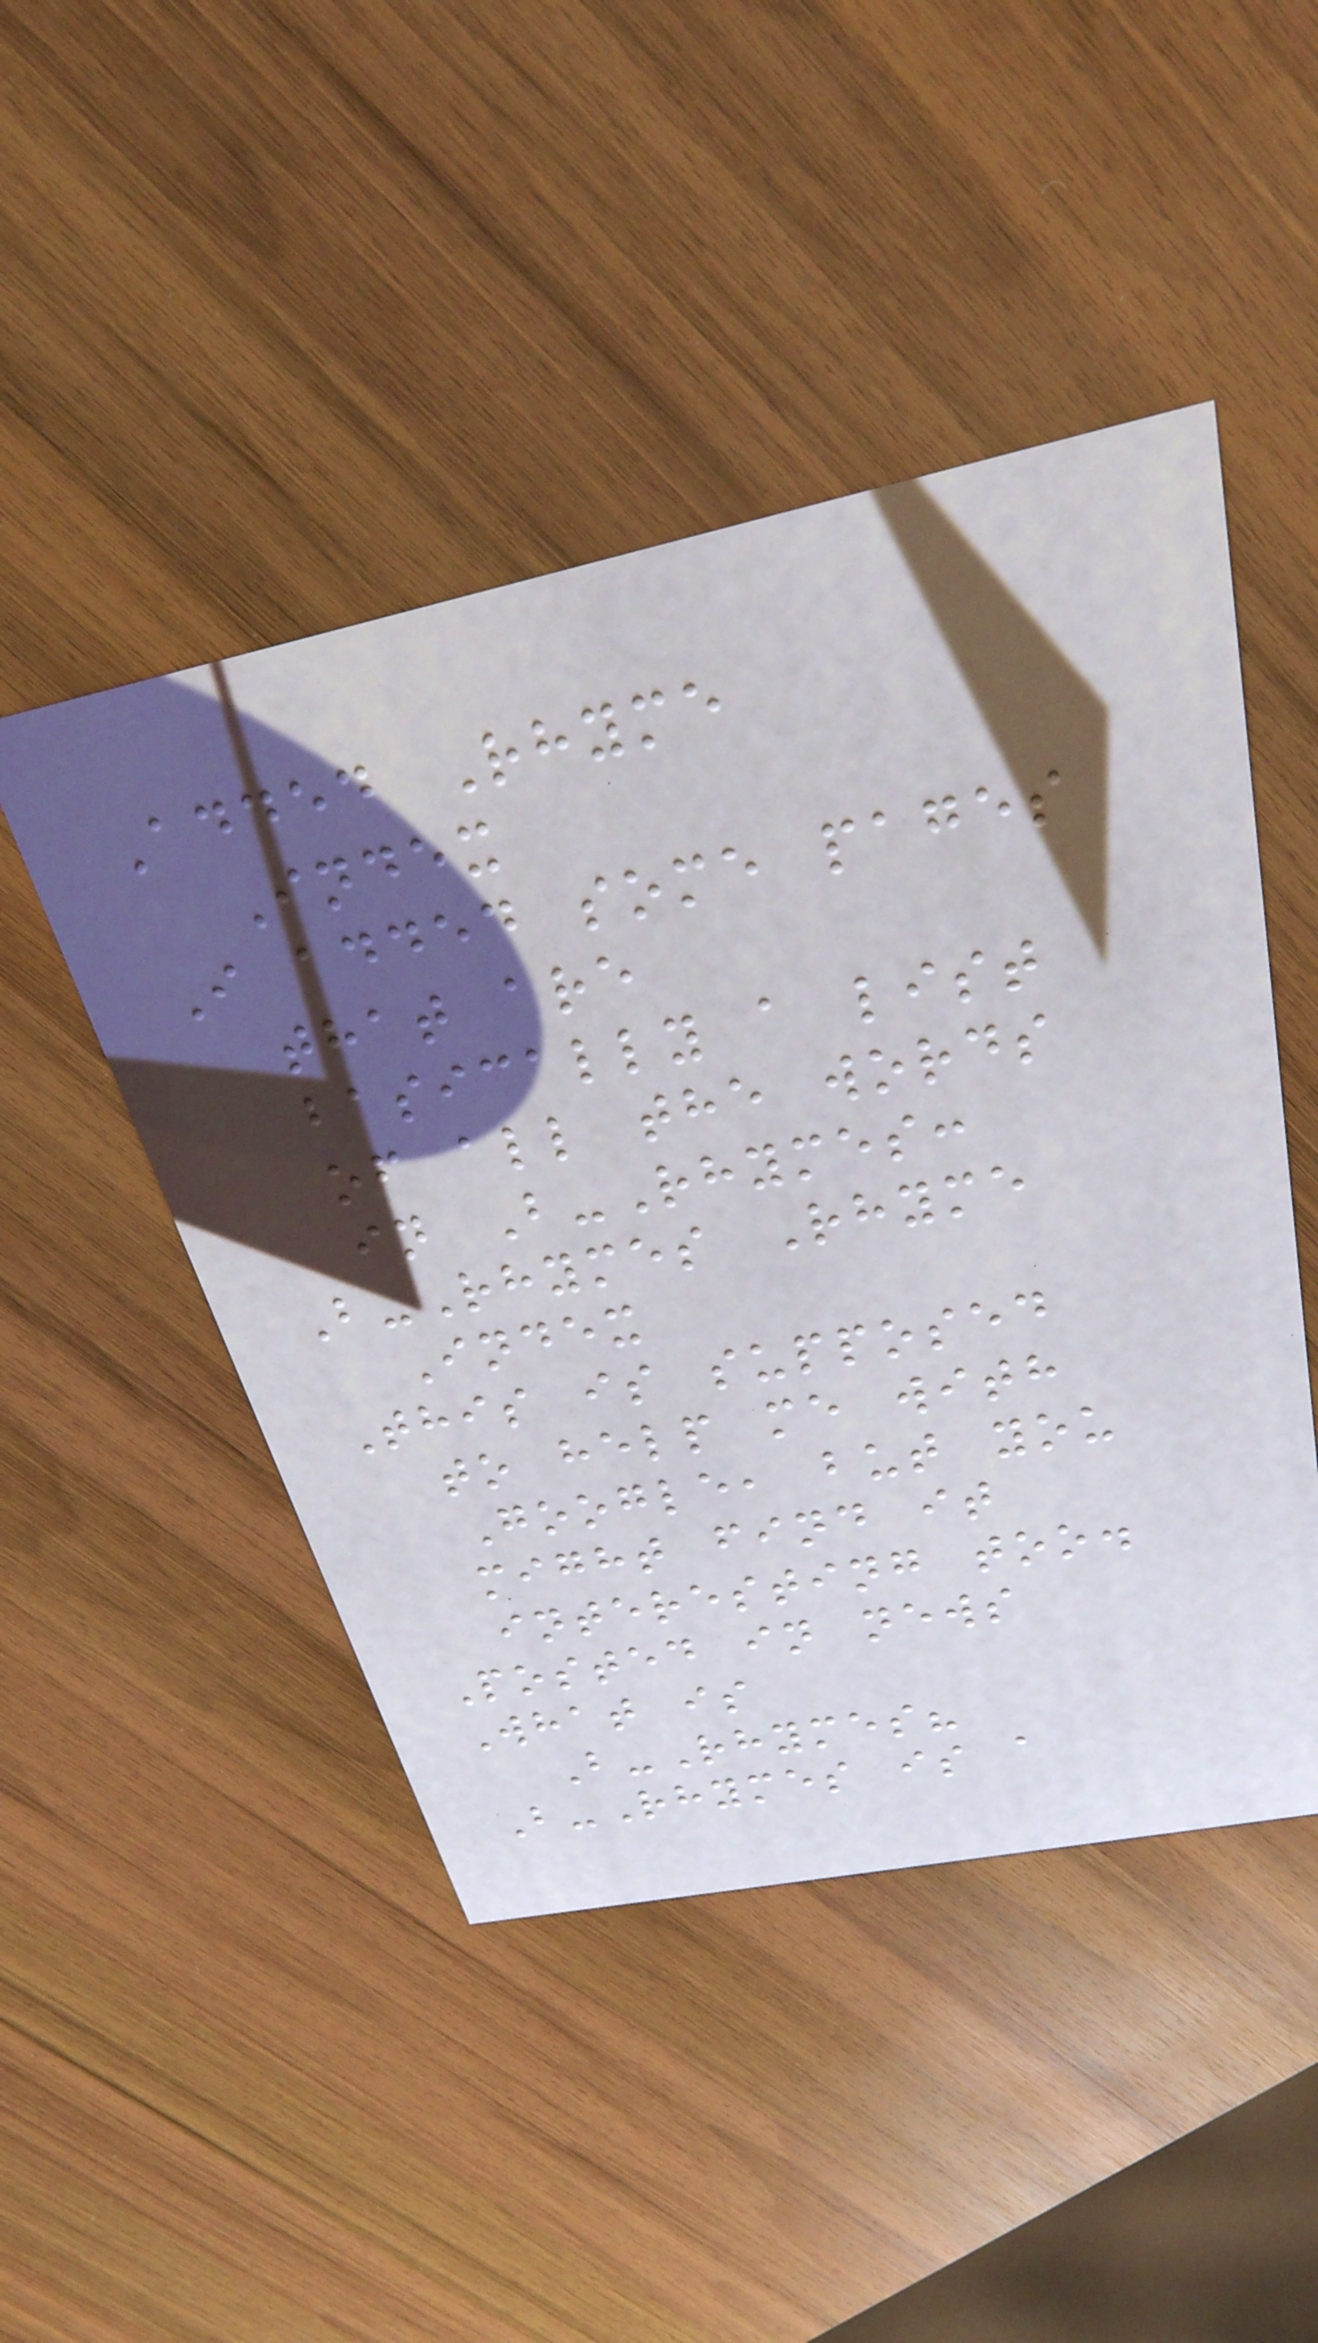Added Rhyme
Index
I added some pages
that are
basically a list
of all the words
in B-Rhymes:
B-Rhymes Rhyme
Index
This is supposed
to help me with
Google, but you
might find it
interesting too.
Posted in news
What is
B-Rhymes?
B-Rhymes is a
